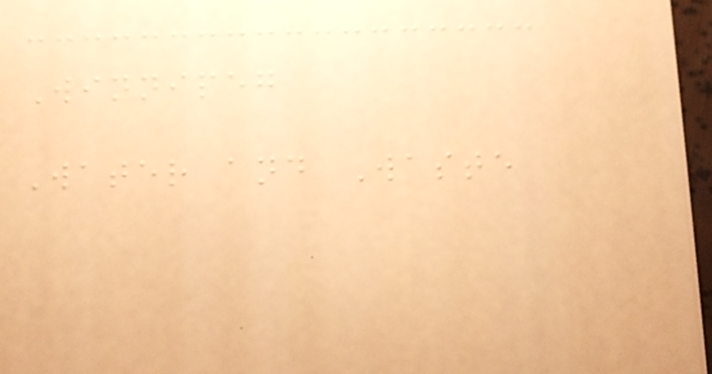Winnipeg
Water and Waste
